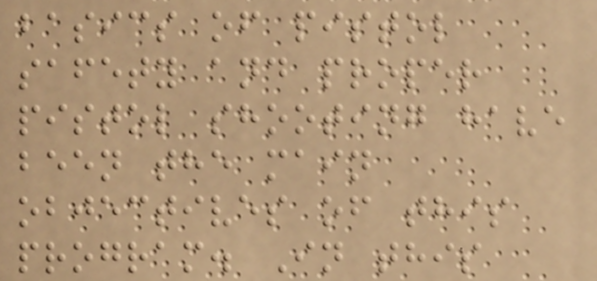basics of pistol
safety and proper
pistol shooting have
been the main
objectives of this
program. In this
